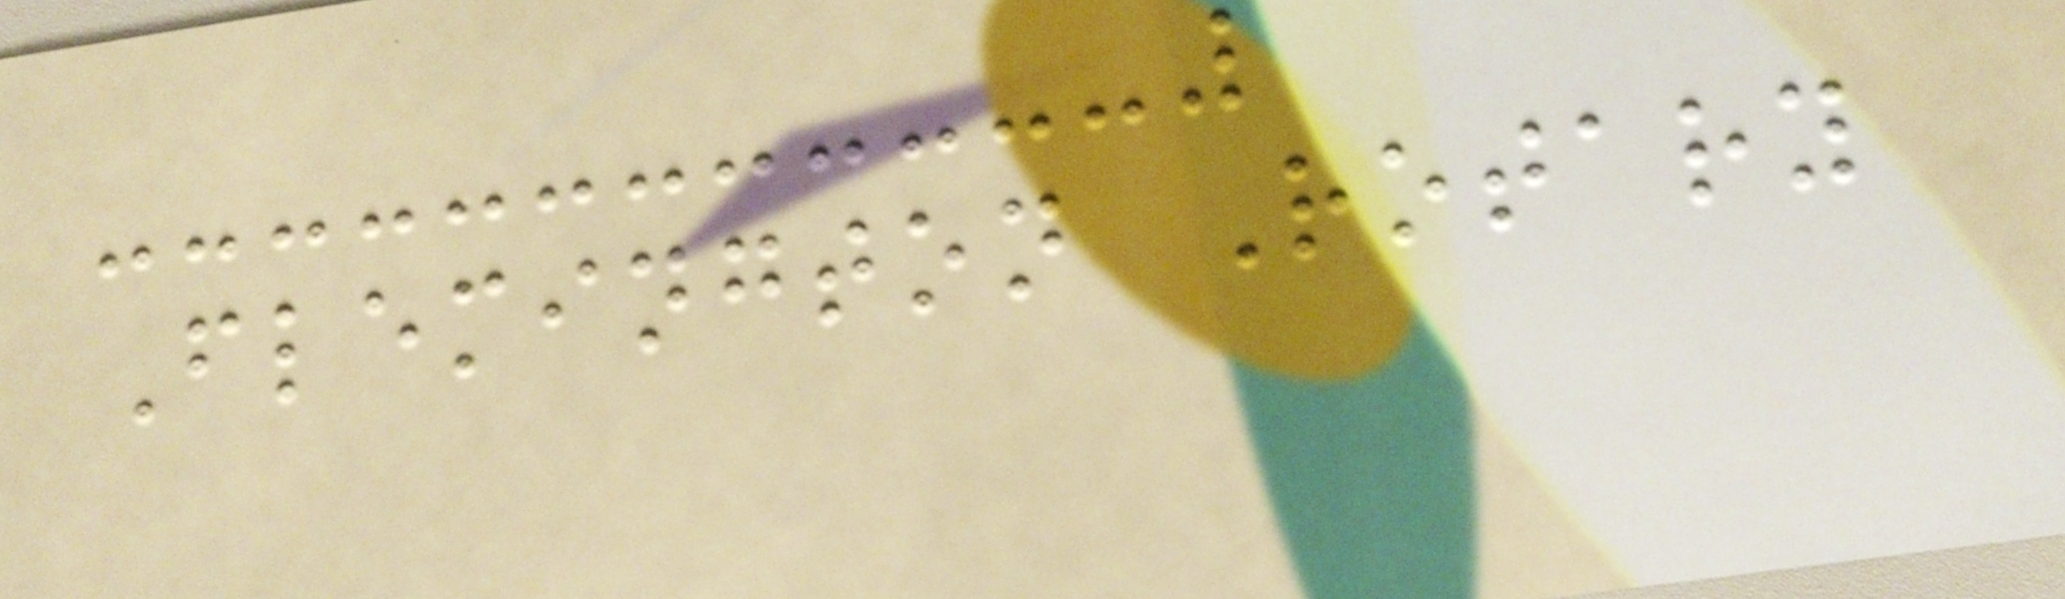Flemington Rotary
